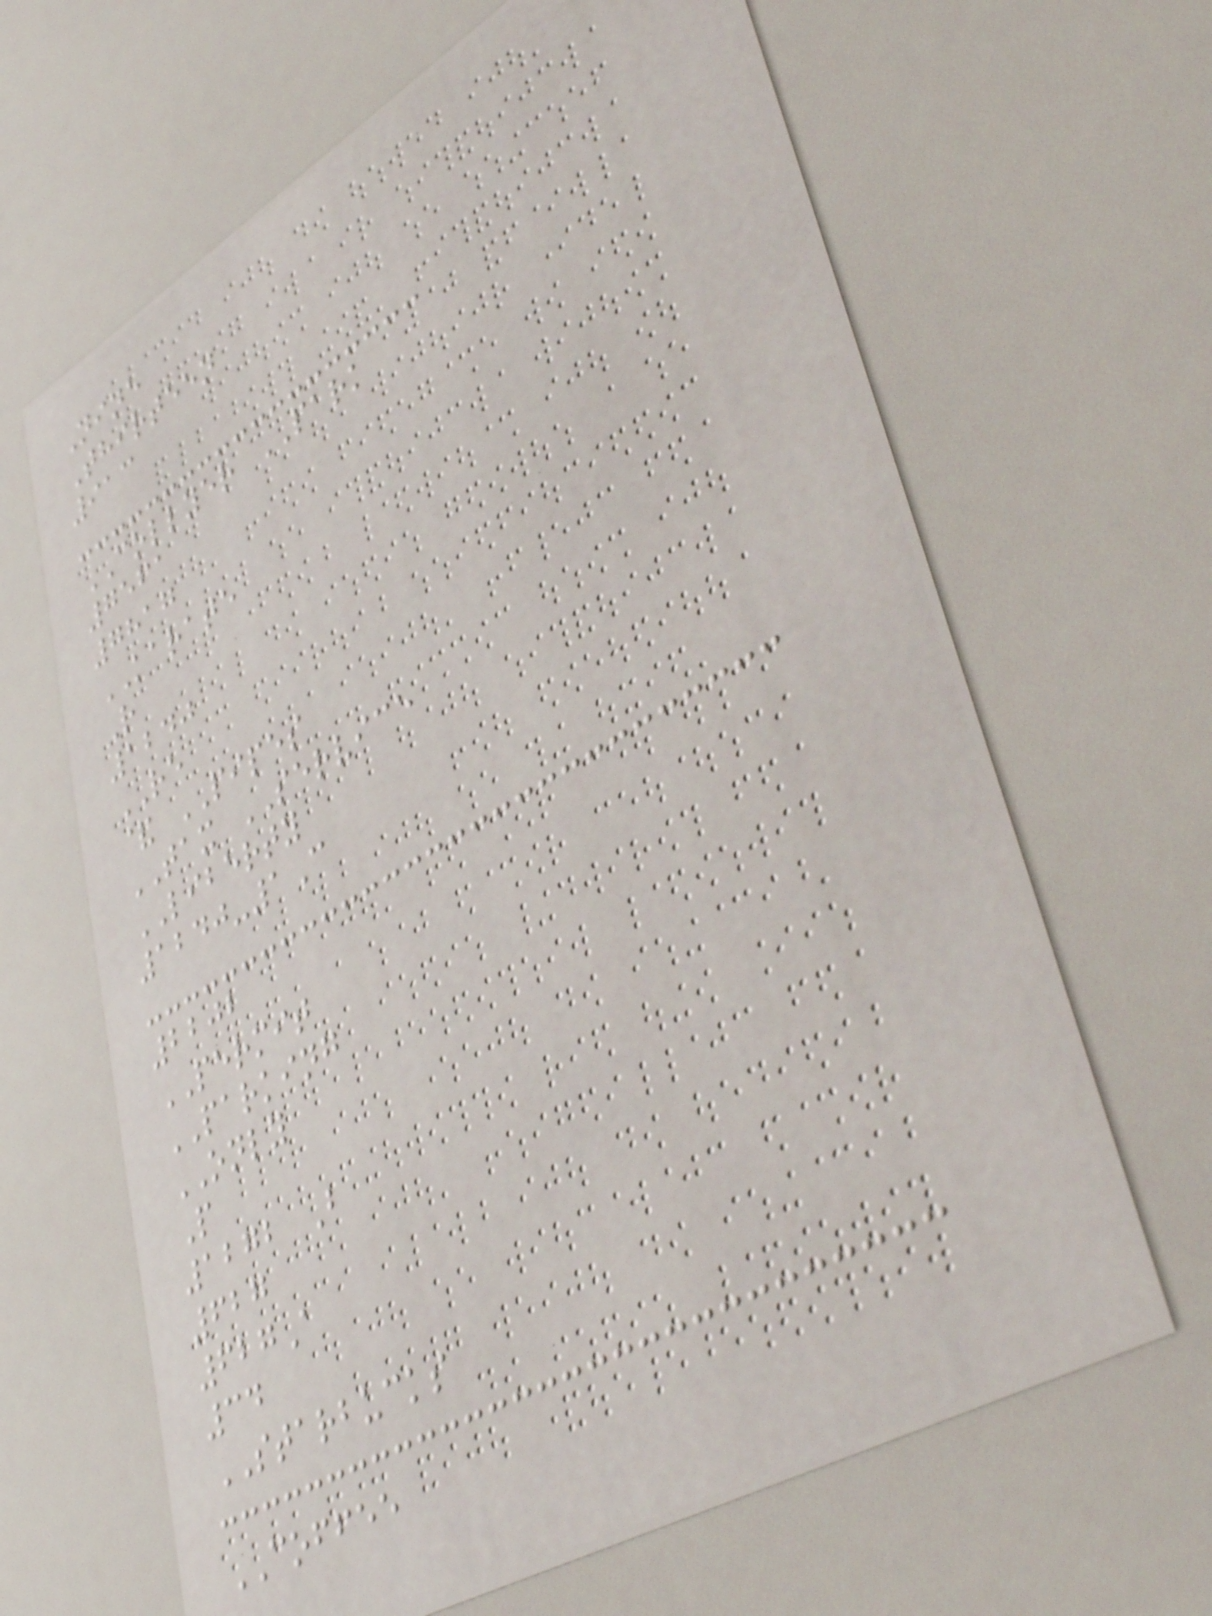Nine
Thirteen
913
COLLYER PARK
7561
7817
KARATE
R
1240
RE
& PIPES
TAX SERVICE
LIBERTY
1240-1C
2202
PERMIT
PARKING
ONLY
P
1272 B
627
627A
34
STARBUCKS
COFFEE
